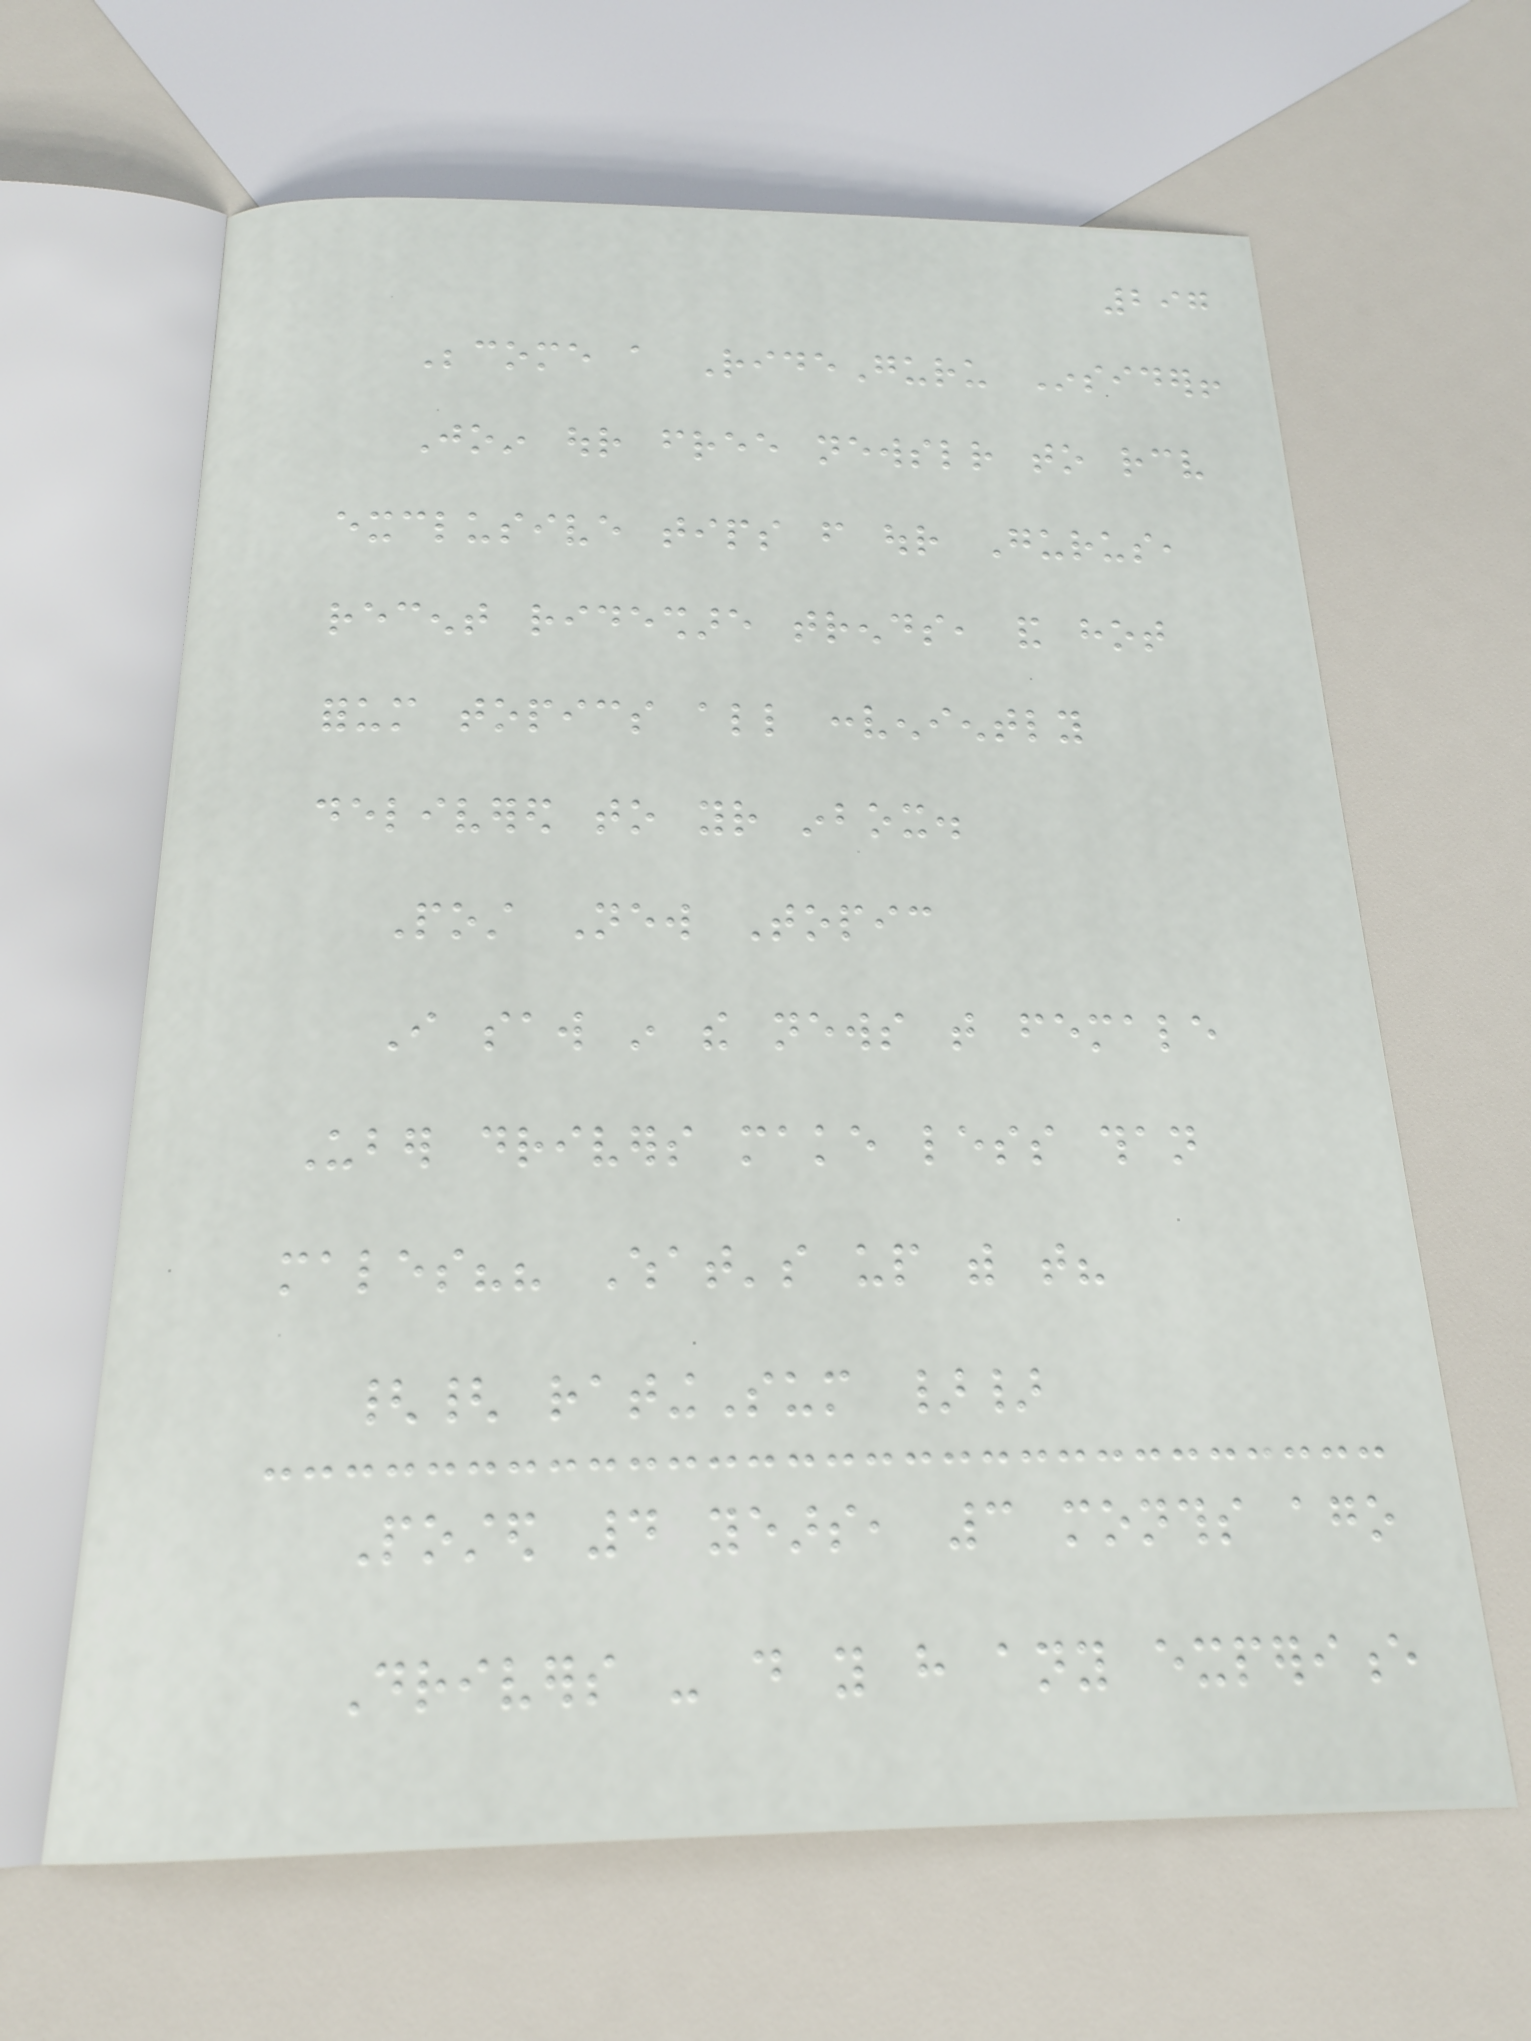297
Become a RideGuru Insider!
Join our free newsletter to receive
exclusive tips from our Gurus,
recent rideshare trends, and hot
forum topics all conveniently
delivered to your inbox.
Post New Topic
I saw in the news that female
Uber drivers make less than
males?? What's up with that?
{{ ratingSum }}
Posted 4 years, 3 months ago
Drivers - do you have any experience
